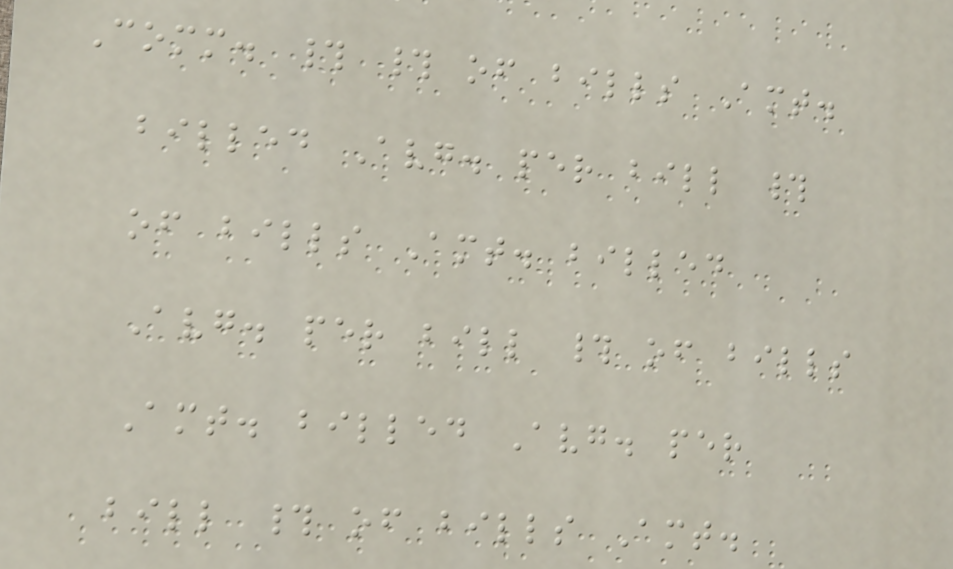Comm. # # of bills Amt.
billed Avg. per bill #
of bills Amt. billed
Avg. per bill # of bills
Amt. billed Avg. per
bill # of bills Amt.
